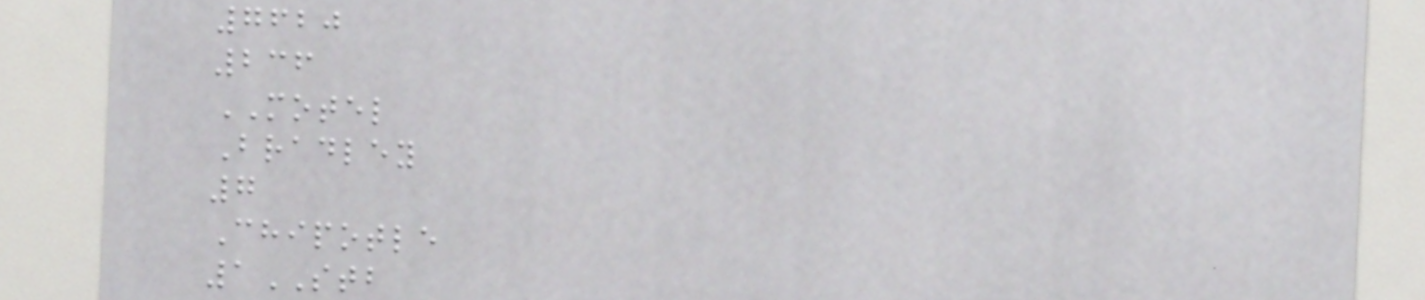7620
236
MOTEL
Bradley
7
Chipotle
1STB
